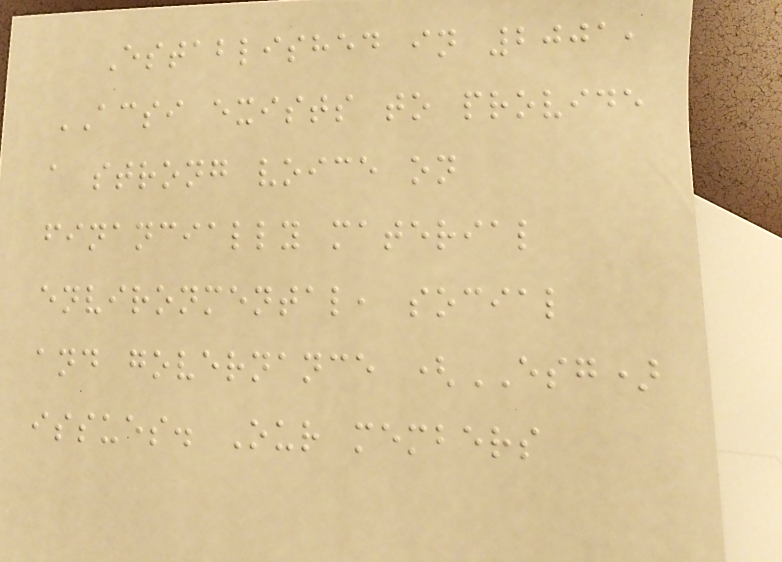Established in 2001,
ACSI exists to provide
a strong voice on
financially material
environmental, social
and governance (ESG)
issues. Our members
